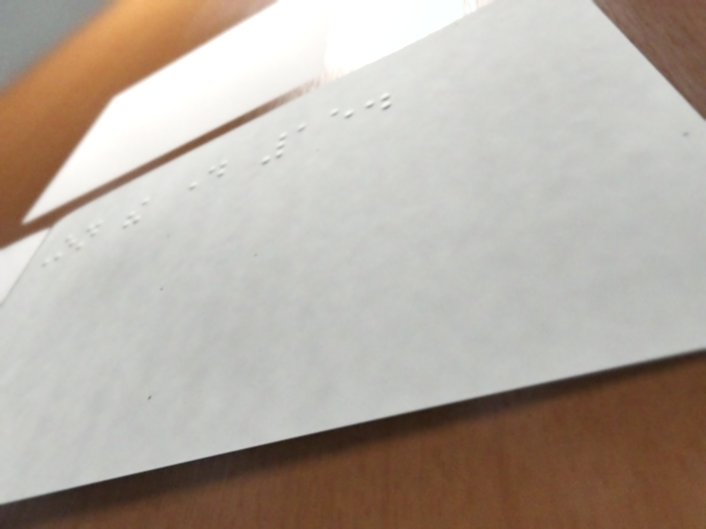On the day 15.
